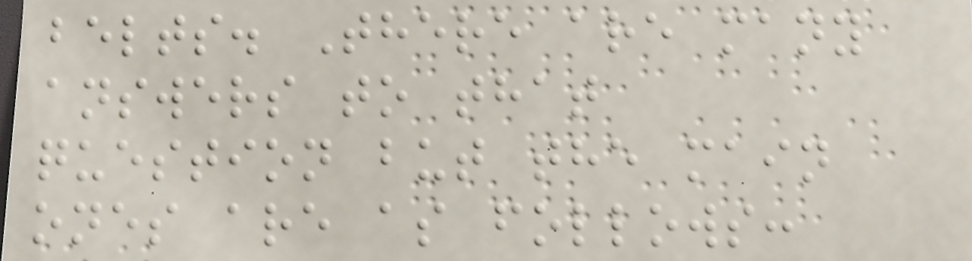belts. There are many
answers to that
question but the main
ones are as follows:
